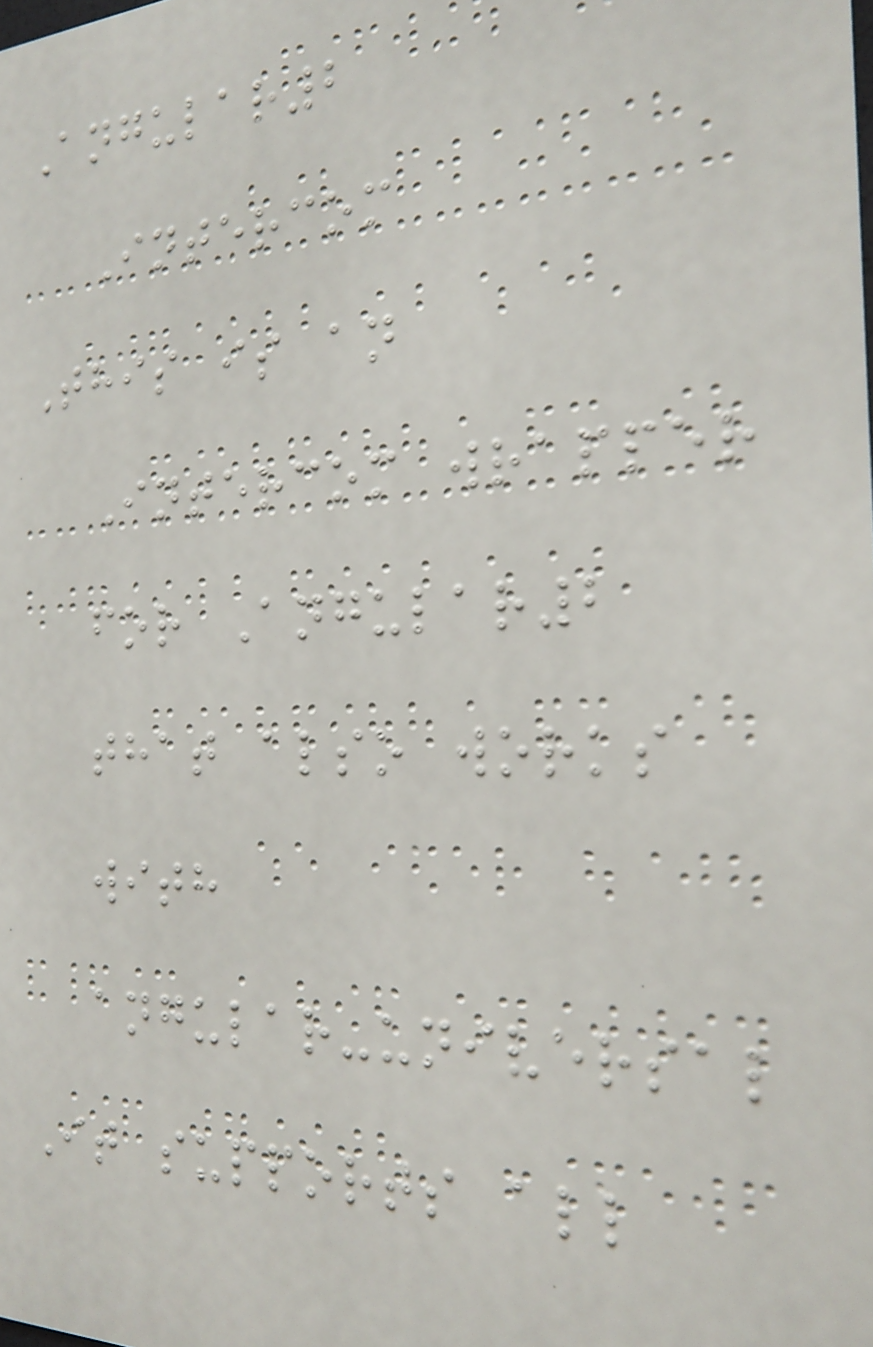Angular2
Intercom
This is an
Intercom wrapper
for Angular2
that also works
with
angular-universal
It supports all
